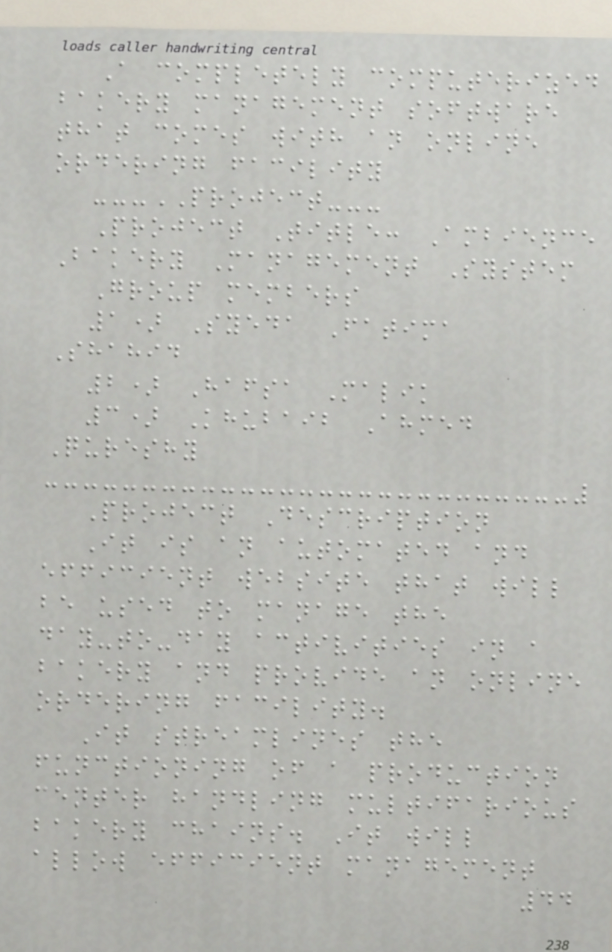A completely computerized
bakery management software
that comes with an online
ordering facility
---PROJECT---
Project Title: Ambience
Bakery Management System
Group members
1) Syeda Fatima
Shahid
2) Hafsa Malik
3) Khubaib Ahmed
Qureshy
Project Description
It is an automated and
efficient website that will
be used to manage the
day-to-day activities in a
bakery and provide an online
ordering facility.
It streamlines the
functioning of a production
center handling multifarious
bakery chains. It will
allow efficient management
44
